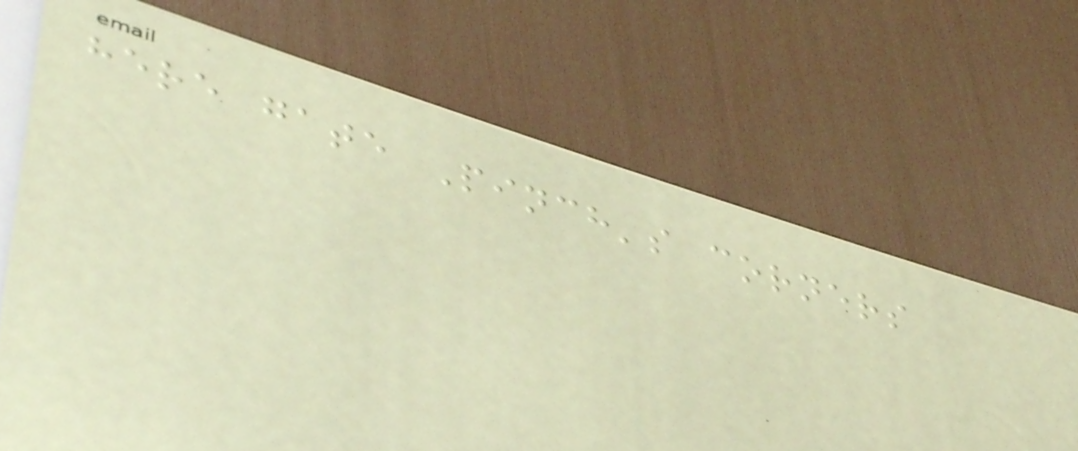here gate Pinch's corners
